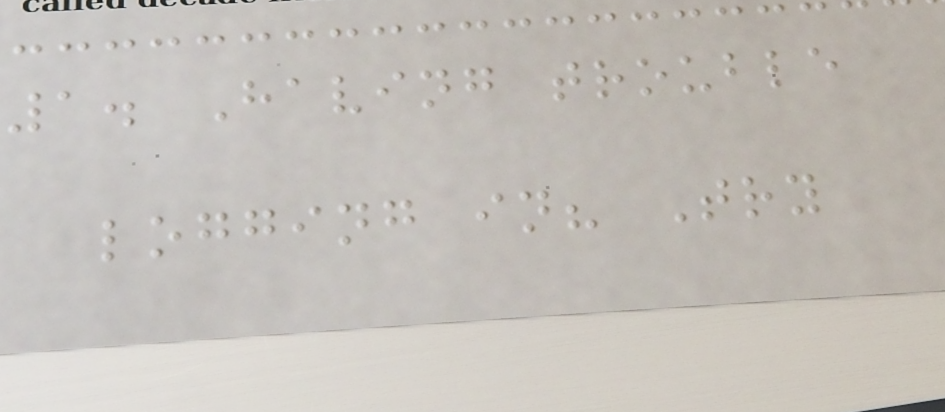1. Having trouble
logging in? Try
